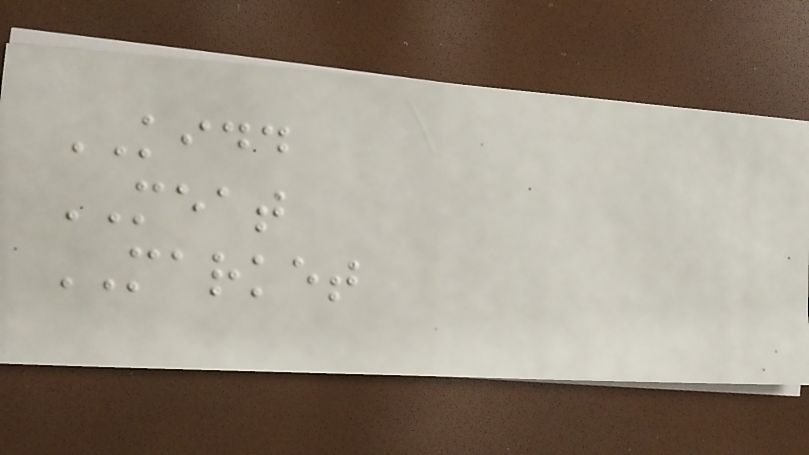KIDD
MEAT
MARKET
